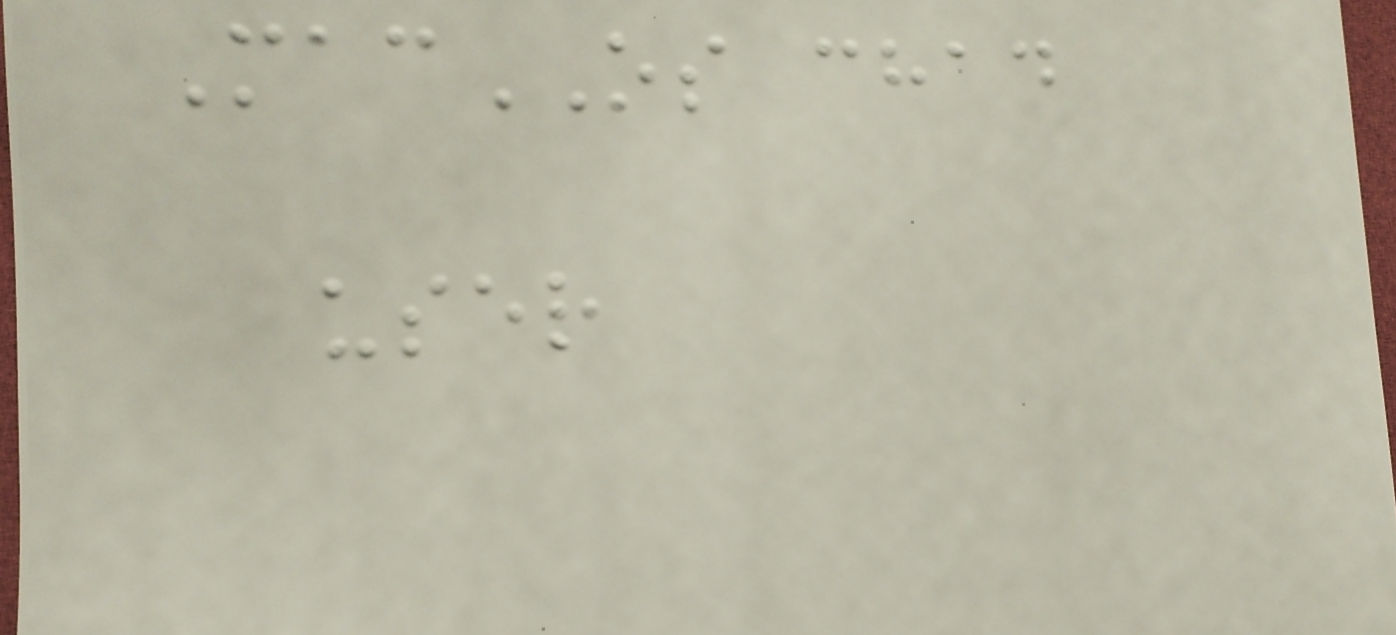MacOS chad
user
